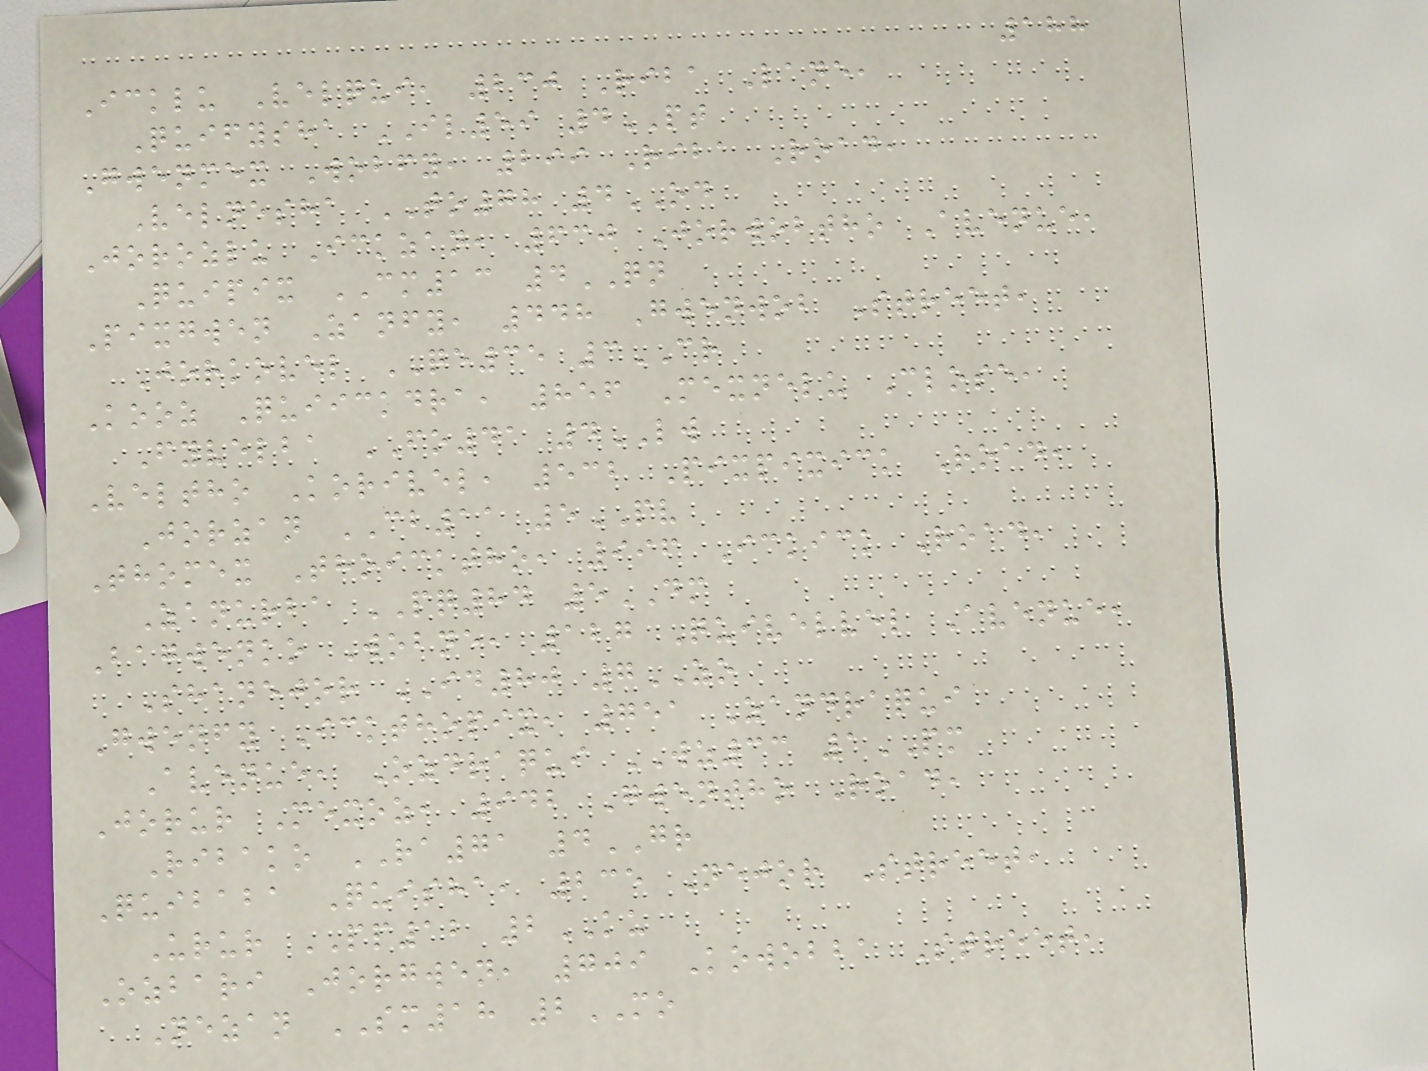188
Icklu Velqui, 230 Riba Lane,
Quifysha IL59 4PT
Gwenmex Wobfy, 299 Riba Road,
Velnesha TO78 4OD
Jorozlu Ickzan, 630 Jorwobtho Avenue,
Quipix CM13 4QN
Pixgwen Zanfy, 448 Gwenwob Street,
Jorkovel QE35 3CR
Kooz Quiickdra, 856 Mexnelu Close,
Fyvelba FO41 4LW
Veltho Korivel, 532 Pixpixick Road,
Jorzan CB11 5PV
Thomex Thoicktho, 996 Ickick Road,
Zanurba PQ84 5DM
Bagwenko Wobne, 127 Quivelvel Avenue,
Shanejor ID80 7ZO
Gwenfy Ickthopix, 751 Zandraqui
Avenue, Ozdraqui WZ33 1PM
Jorur Mexoz, 942 Gwentho Road,
Ribako RA71 4GR
Quibaba Quisha, 235 Nejor Street,
Urur PP12 2KU
Ozbari Jorgwen, 709 Kowobba Street,
Nezan SM18 2MO
